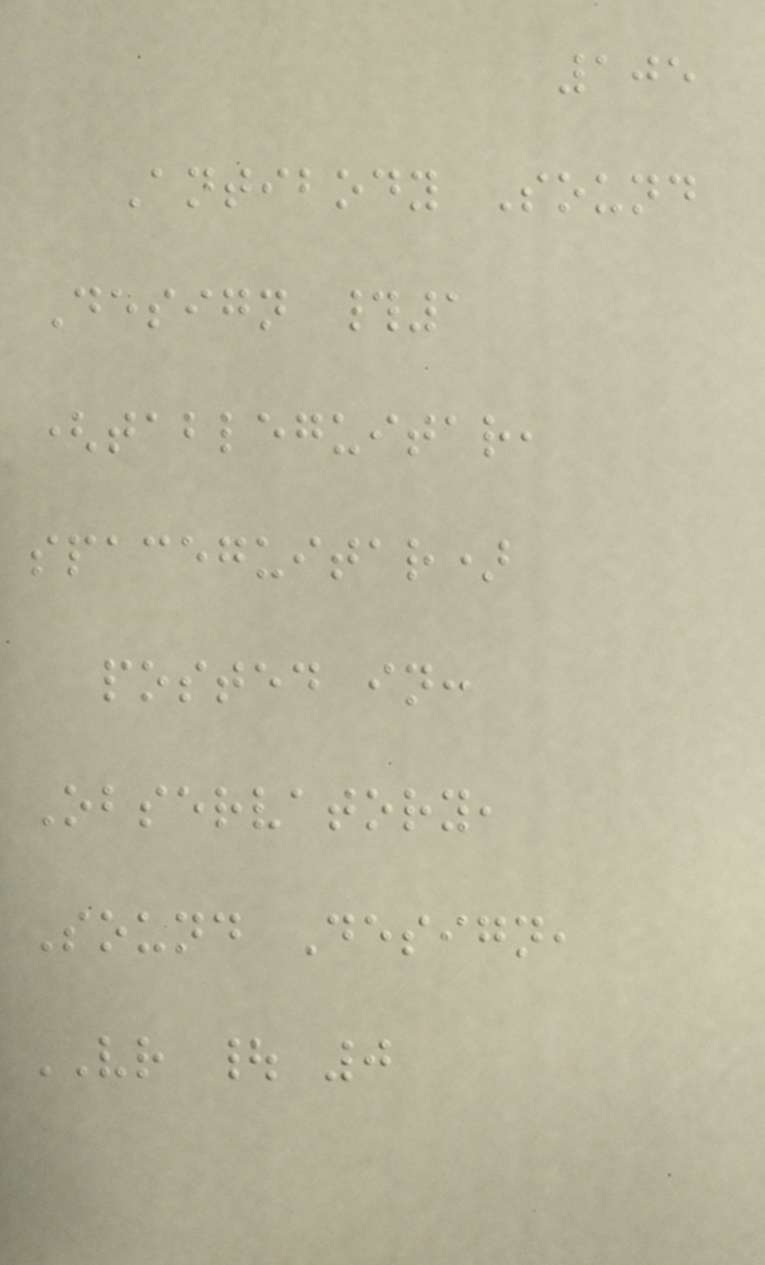105
Antibody Sound
Design #1
(tableguitar,
spaceguitar)
posted in:
Observatory,
Sound Design,
VR | 0
